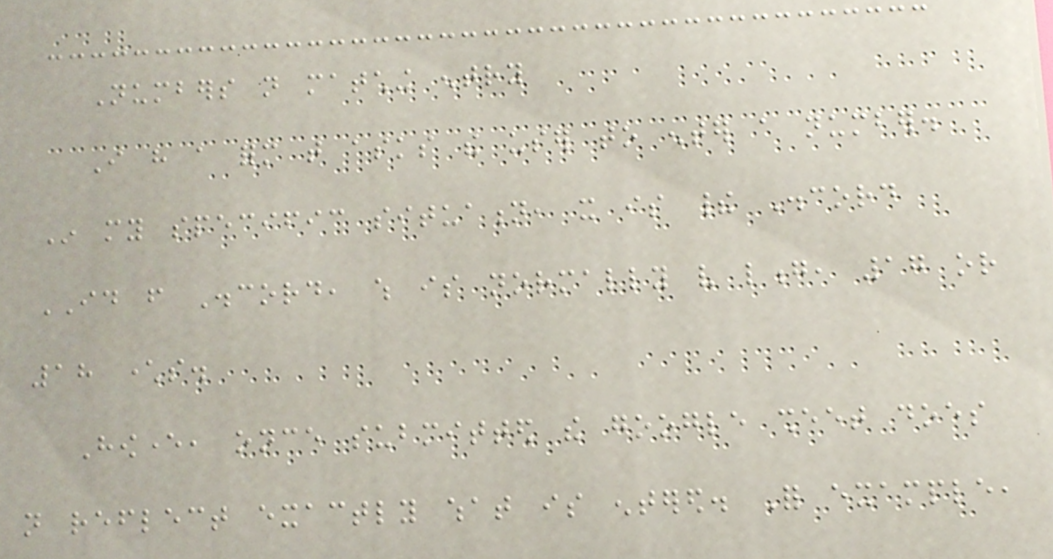Numbers not matching entry
I have a form that asks the user to enter a number.
In my specific situation, it is their Discord
ID from Discord, which is normally very long, 17 or
18 characters.
However, once submitted the google sheet does
not reflect exactly what is entered. For example,
